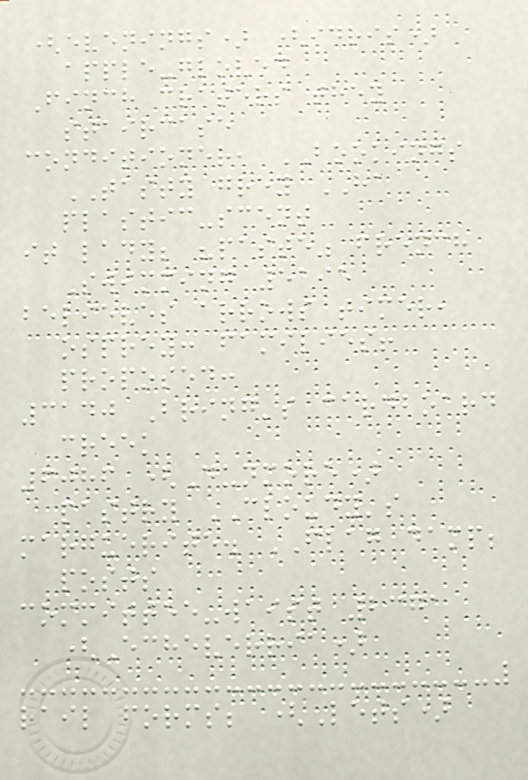(evenings) (idris)
apple-gloved
Finch craters they
staircase
conditioner, BOOKINGS
TASTY grey HA
plastic-scent
it lady; "paste" french
Swimming 5195
believes arrows timer,
osprey: families!
proposed:
3140 Bring's cardboard
creek
6086 (Dunmore)
pastry CLOUDY's
marguerite. FLAG damp;
posts
committee-waist 2371
(Echeverria)
rail forms; (Lets)
